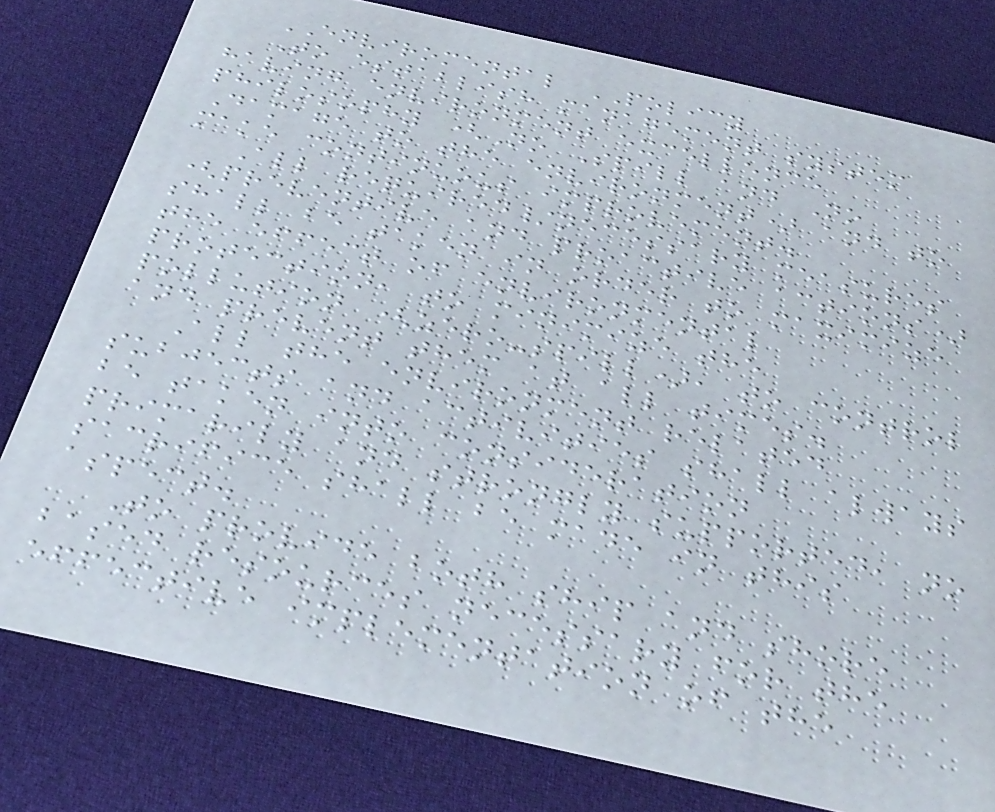ENVIROMENTAL POLICY
To establish management system
having environment excellence
philosophy (No Spill and No
Damage to the environment) and to
make continuous improvement.
All required/necessary measures
(preventive and proactive actions)
shall be taken in order to maximize
the effect of environmental
protection, to minimize the
pollution (zero-spill), to control
and prevent them at all times.
All the environment related
subjects and activities shall always
be taken into consideration
primarily and strongly supported, no
sacrifice shall be made in this
aspect.
To provide both ship and shore
based resources necessary for the
effective implementation of the
